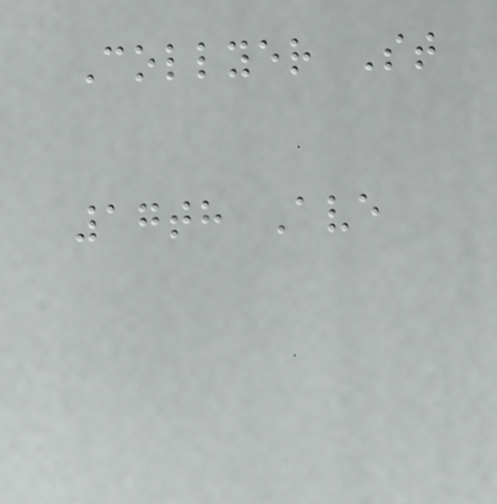Collyer St
17th Ave
